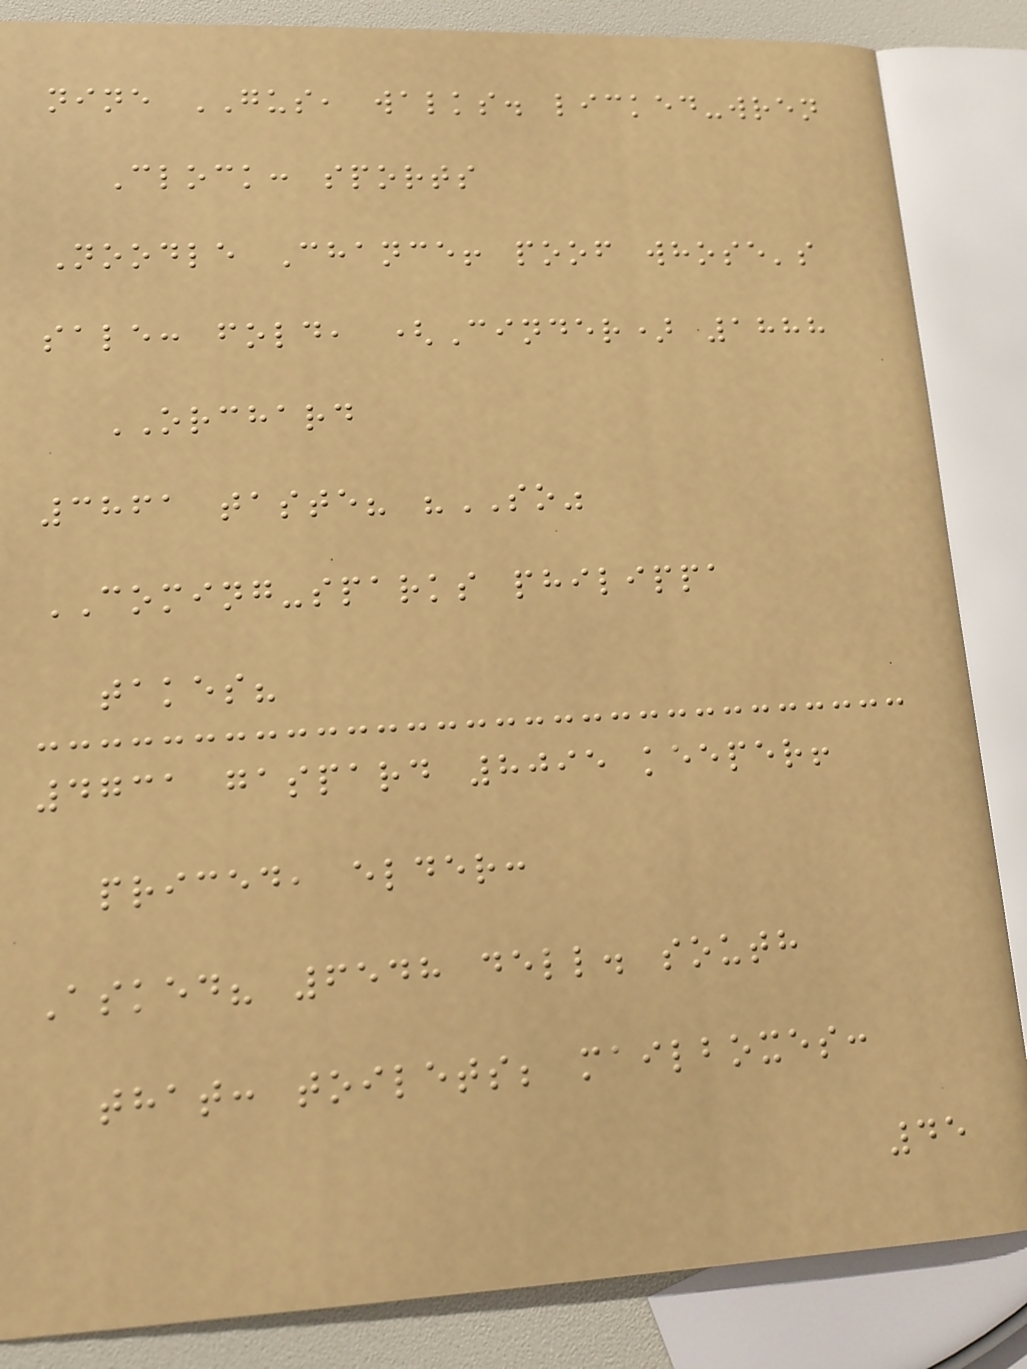nine GUS, walks. licked-wren
Clock: sports
Noodle Chance! poof whose's
sale: fold, (Cinder) 1888
ORCHARD
3861 taste? "SO"
COMING-sparks philippa
takes?
4731 gaspard 8095 keeper!
priced, elder:
Asked? 6548 dell. south
that: toilets; mailboxes:
45
